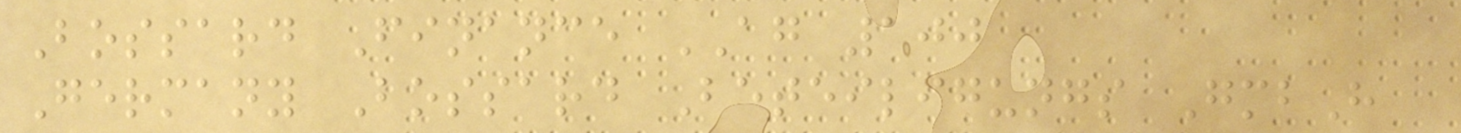Bossard Finance AG 100
Germany Bossard Beteiligungs GmbH
